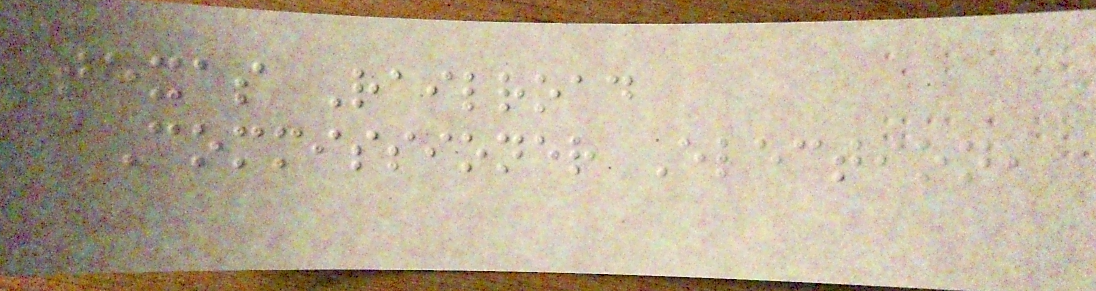Texas Railroad
Commissioner Election,
